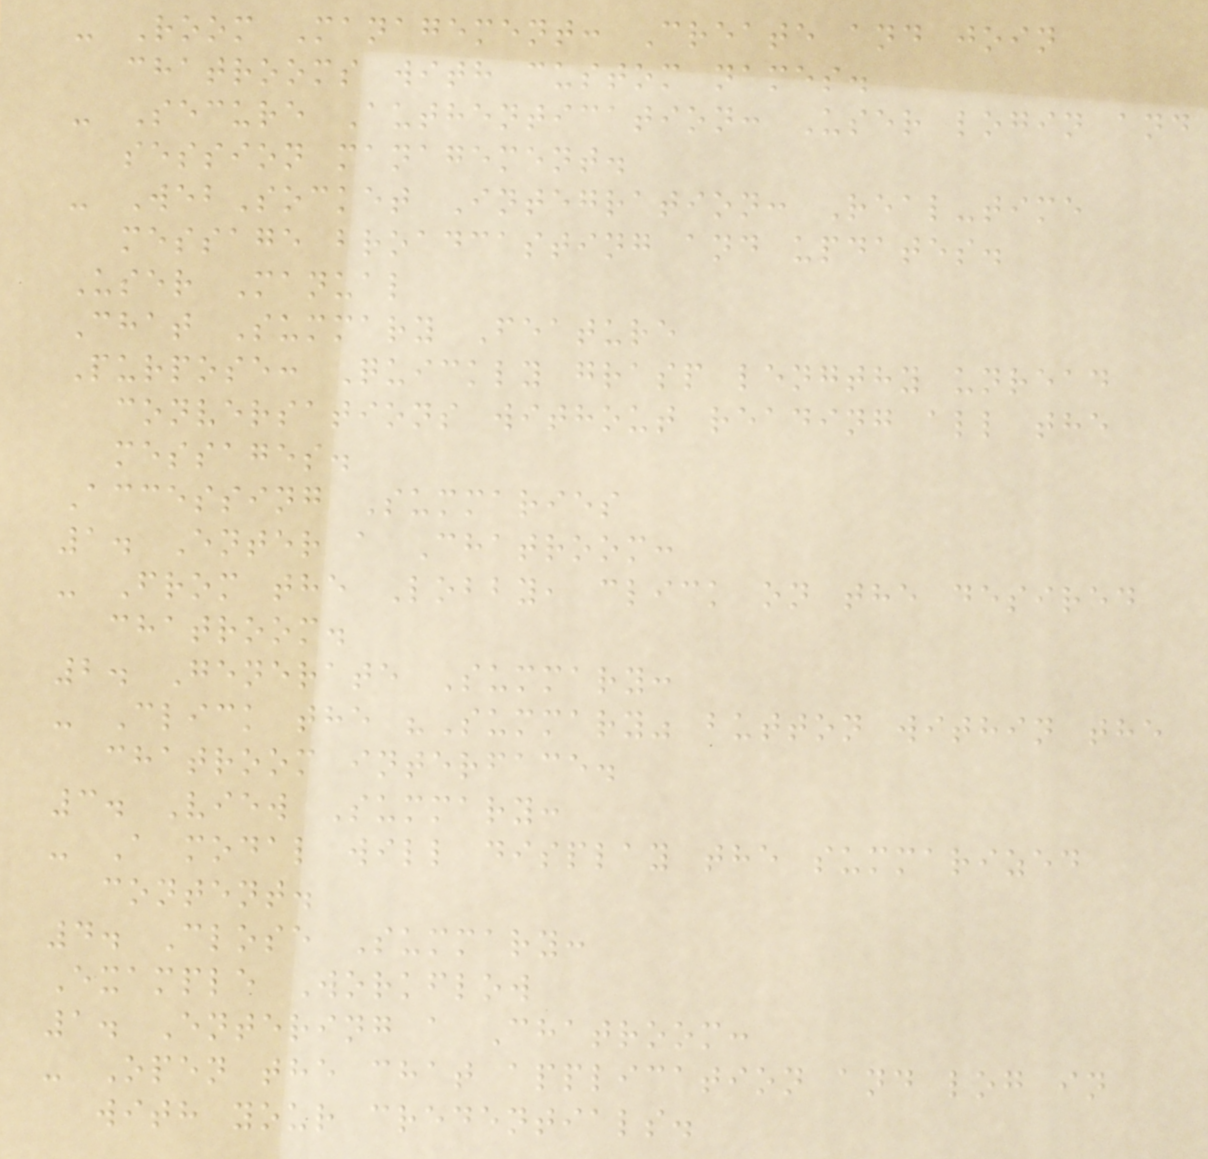- Room Management: Create and join
chatrooms with custom names.
- Secure Authentication: User login and
session management.
- WebSocket Integration: Real-time
message broadcasting and updates.
User Manual
Chat Summary Feature
Purpose: Quickly grasp lengthy unread
conversations without reading all the
messages.
Accessing Summaries
1. Enter a Chatroom:
- From the Lobby, click on the desired
chatroom.
2. Generate Summary:
- Click the "Summary" button within the
chatroom interface.
3. View Summary:
- A modal will display the summarized
content.
4. Close Summary:
Example Workflow
1. Entering a Chatroom:
- Open the chat application and log in
with your credentials.
